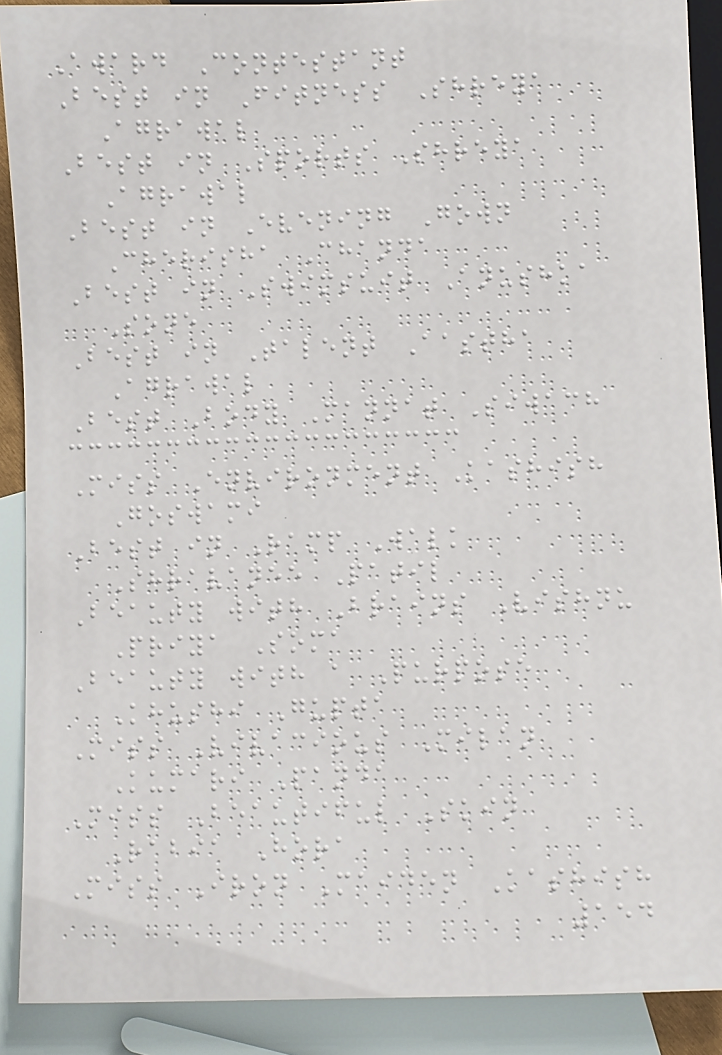Award Contestant
Best in Fitness Shreya
Agrawal
Best in Sports Shreya
Agrawal
Best in Evening Gown
Cherisha Chanda
Best in Swimsuit Anushka
Sone
Best in Talent Aastha
Agrawal
Best Body Mannat Siwach
Miss Environment Kashish
Goswami
Best in Ramp Walk
Shravanee Patil
Beauty with Brains Vishnu
Priya Soma
Beauty with a Purpose
Khushi Gupta
Miss Vivacious Milan
Kumari Panda
Miss Beautiful Skin
Rabia Hora
Miss Iron Maiden Kashish
154
